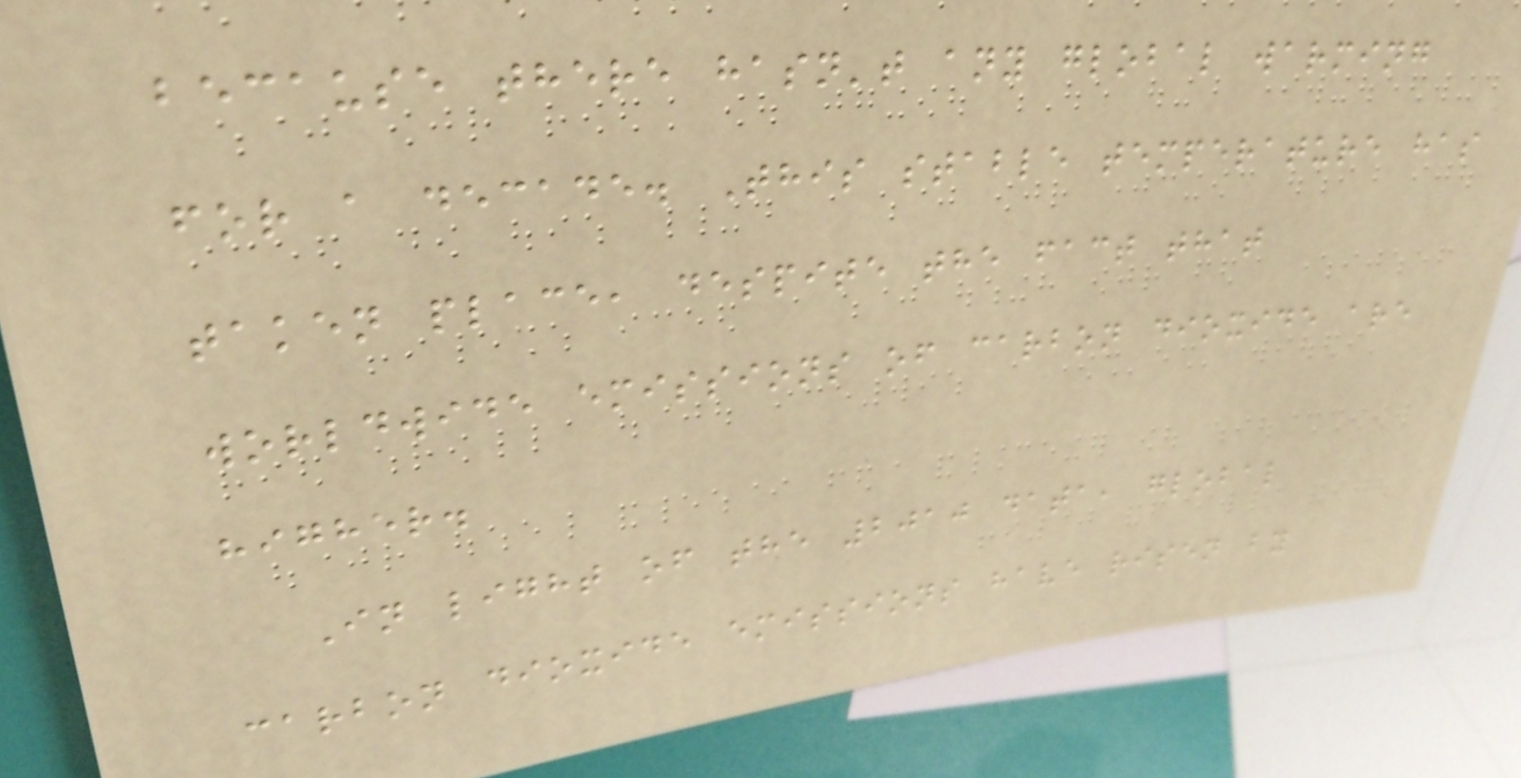because there hasn't any global warming
for a decade. This stable temperature has
taken place, despite the fact that
worldwide emissions of carbon dioxide are
higher.
In light of the 2010 data, global
carbon dioxide emissions have risen by
